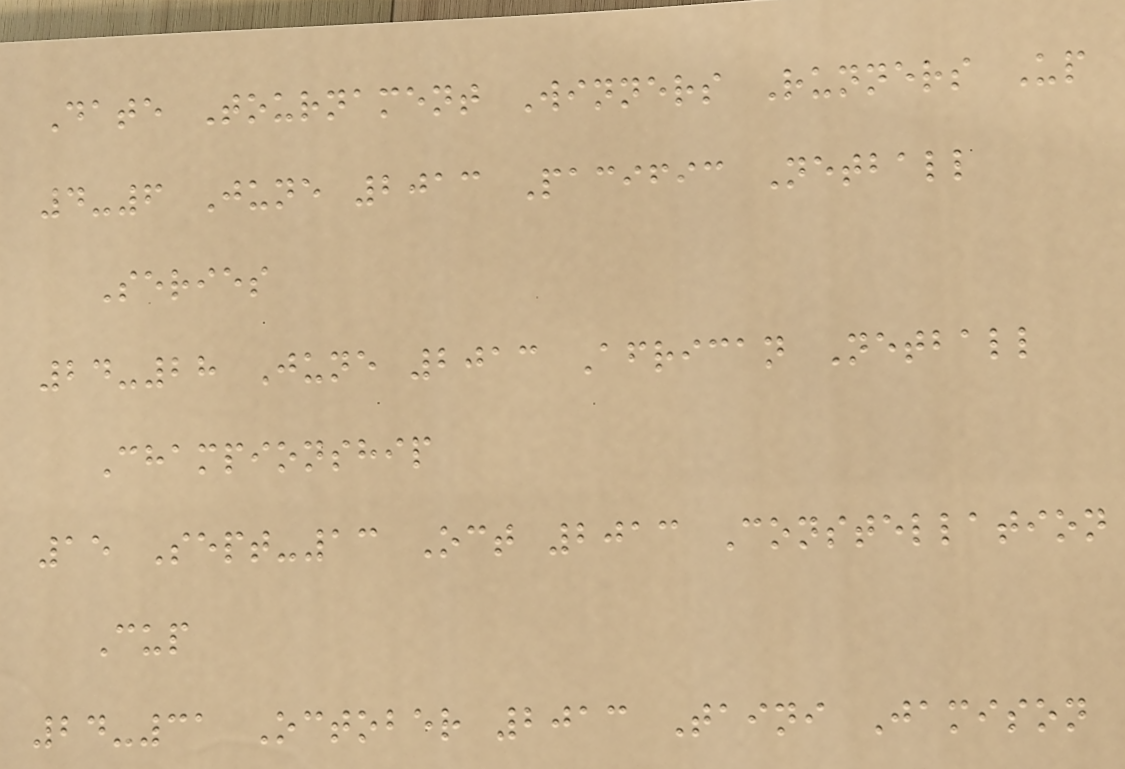Date Tournament Winners Runners Up
4-6 June 2013 Pacific Netball
Series
24-28 June 2013 African Netball
Championship
15 Sept-13 Oct 2013 Constellation
Cup
24-31 October 2013 Taini Jamison
